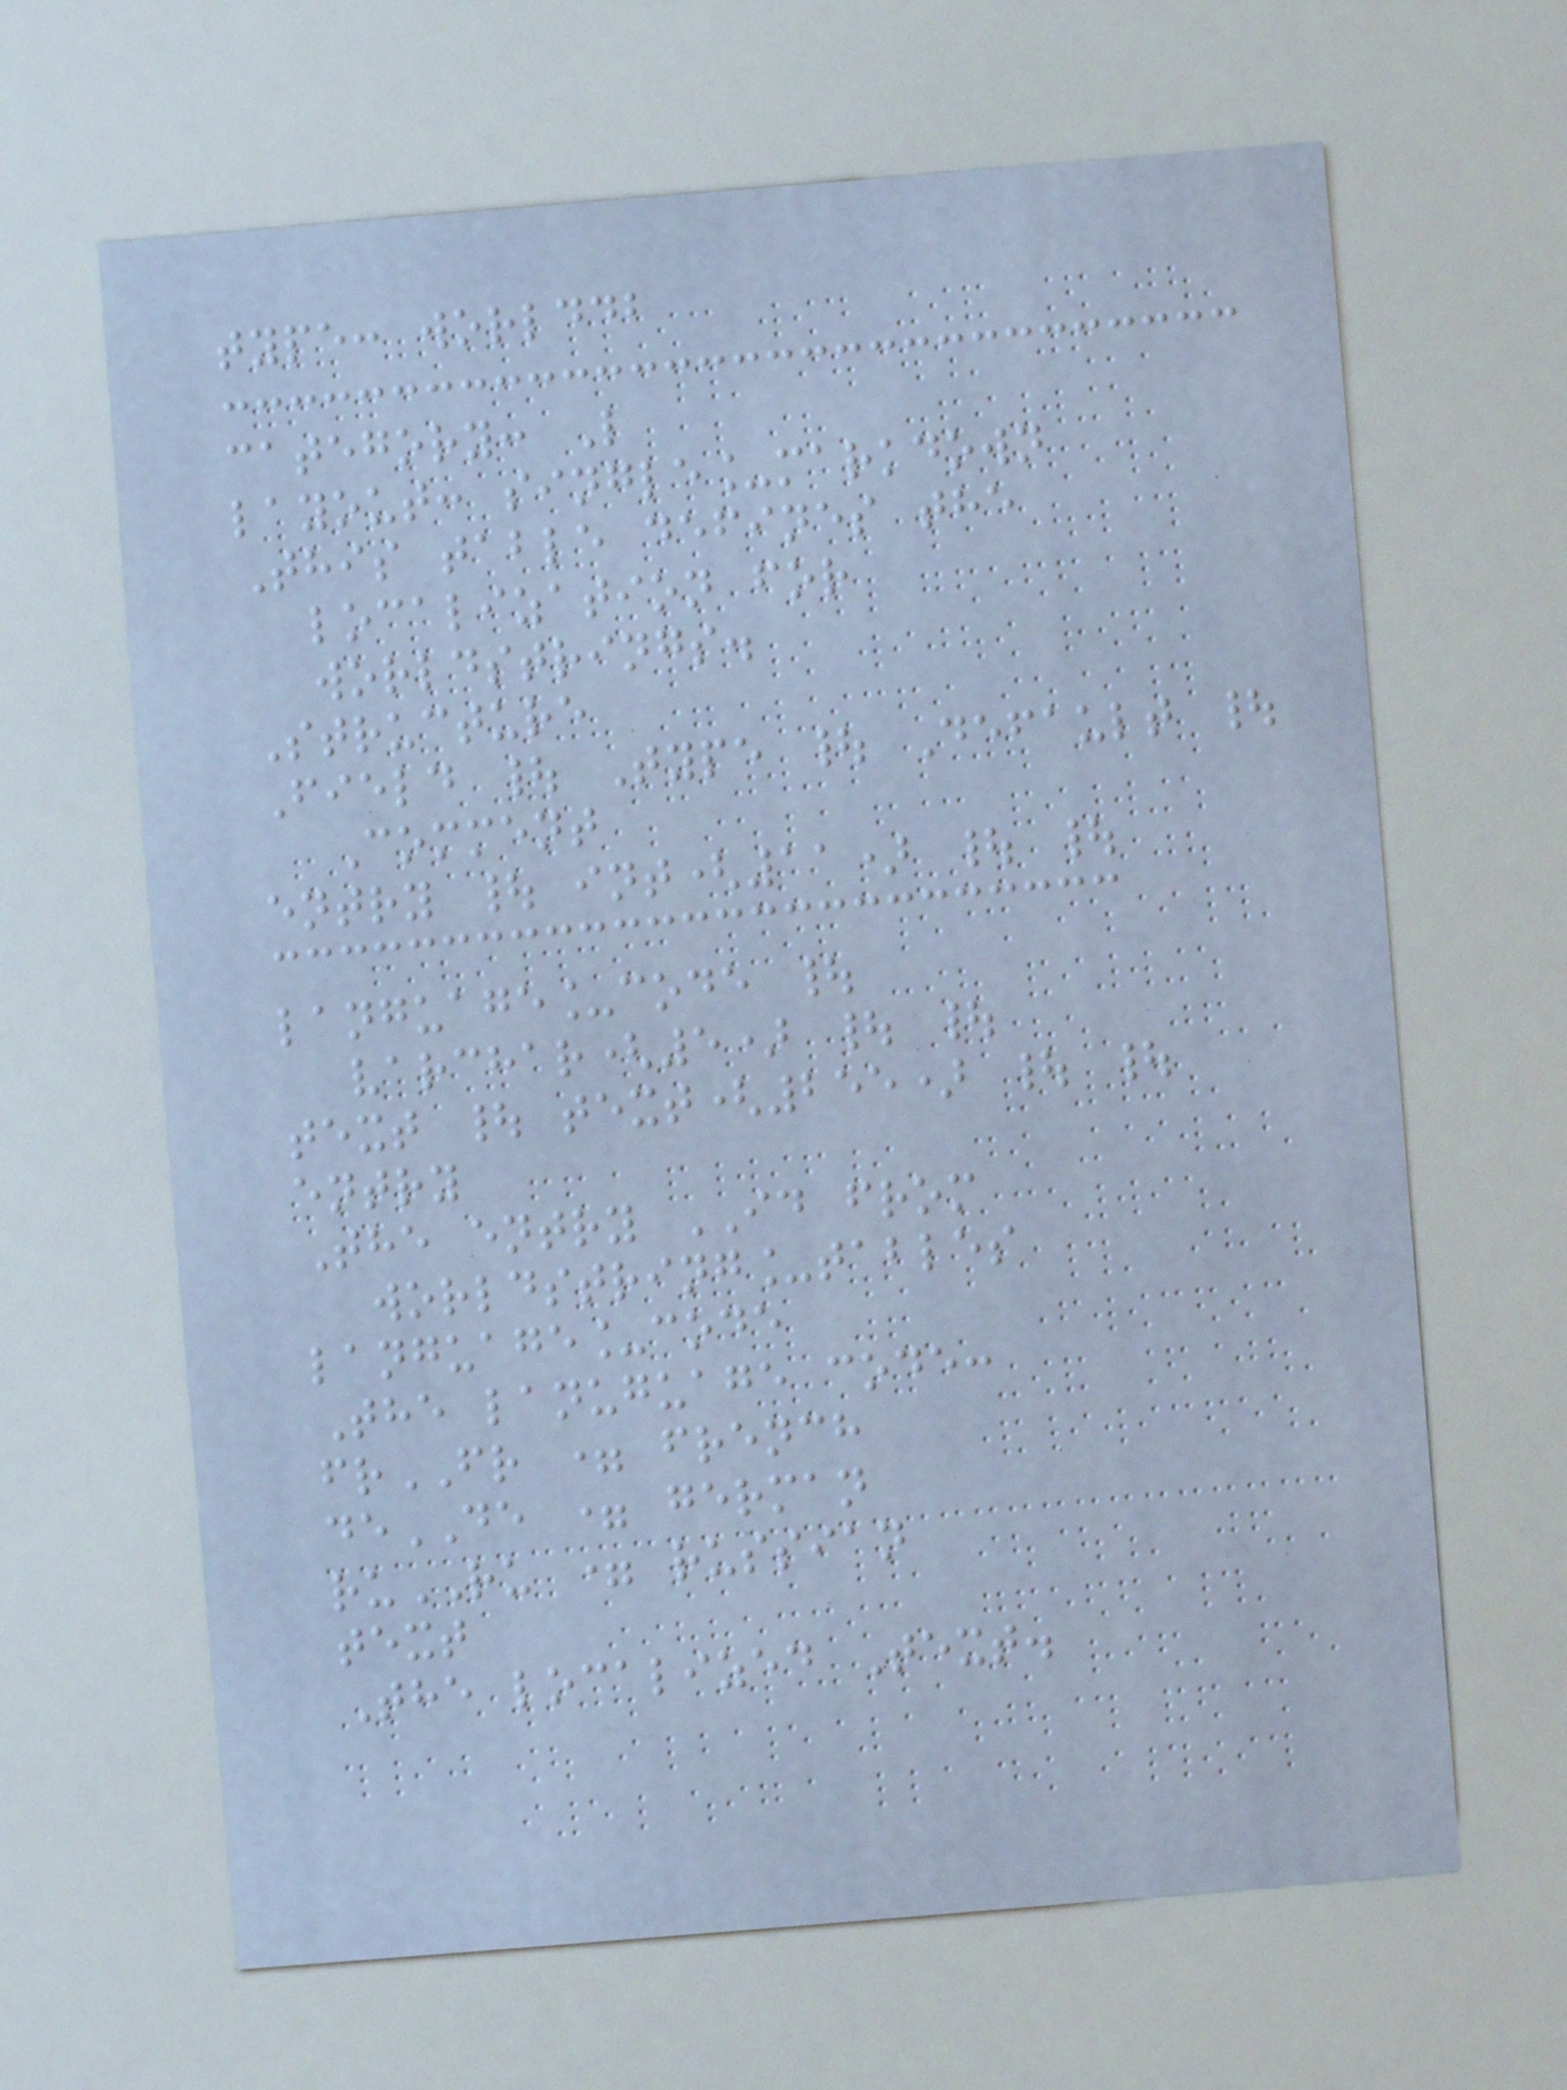type: worlddb
category: L
layout: single_markdown
This table defines the
localization for
worldstrings.
Structure
Field | Type | Default |
Comment
entry | int(11) | |
language_code |
varchar(5) | |
text | text(255) | |
entry
The entry ID from
worldstring_tables
language_code
The lanuguage code:
frFR = french
deDE = german
ruRU = russian
text
The localized Text.
